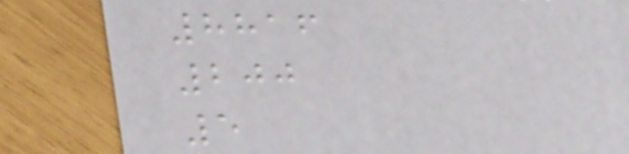8816
200
5
